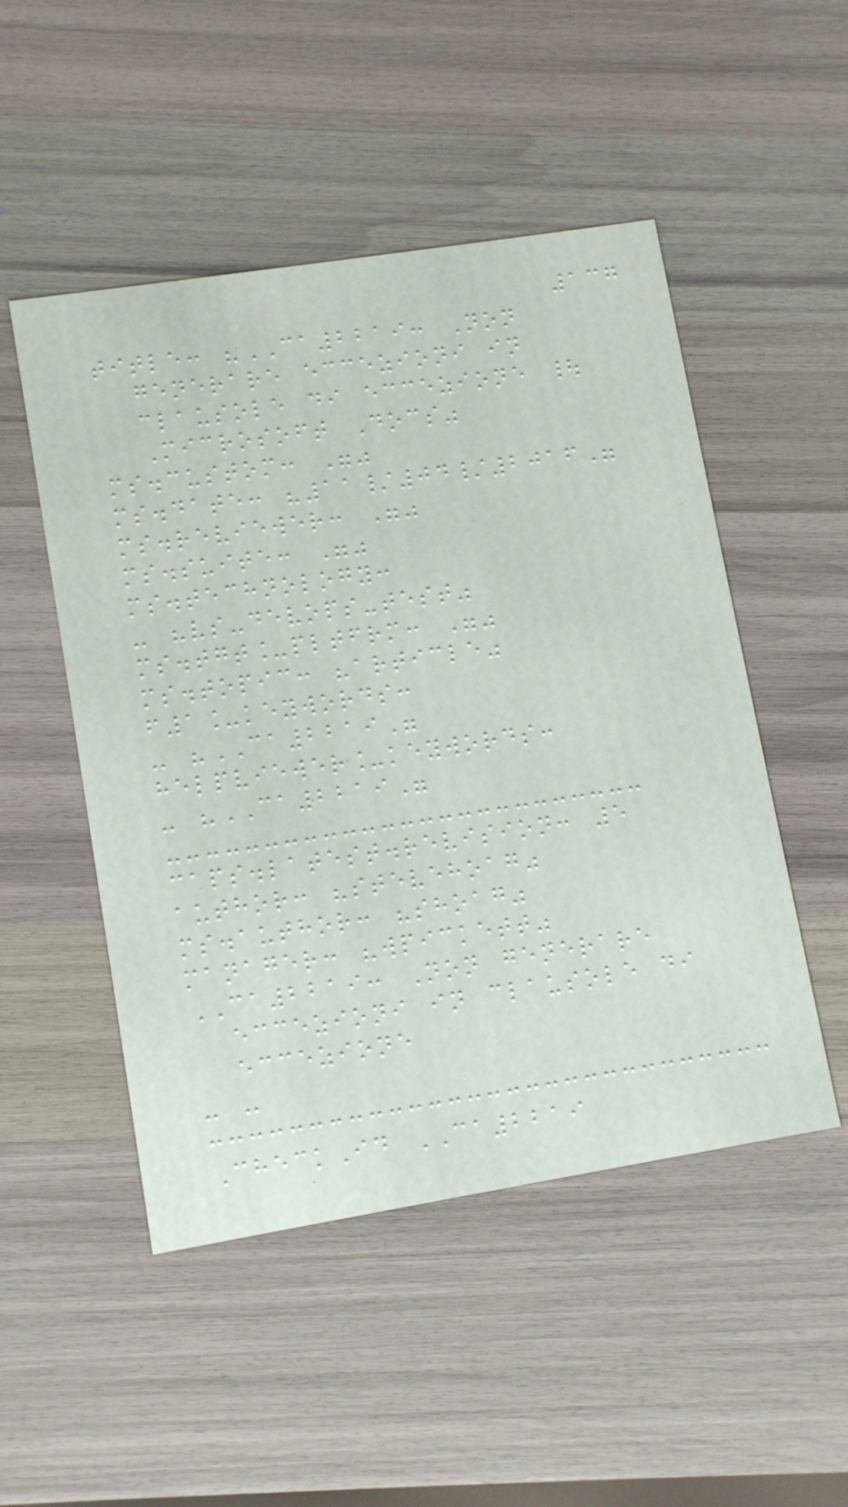137
title: "CA2219: Non
generare eccezioni in
clausole di eccezione |
Microsoft Docs"
ms.custom: ""
ms.date: "11/04/2016"
ms.reviewer: ""
ms.suite: ""
ms.technology:
- "vs-devops-test"
ms.tgt_pltfrm: ""
ms.topic: "article"
f1_keywords:
- "CA2219"
helpviewer_keywords:
- "CA2219"
caps.latest.revision: 5
author: "stevehoag"
ms.author: "shoag"
manager: "wpickett"
CA2219: Non generare
eccezioni in clausole di
eccezione
- -
CheckId CA2219
